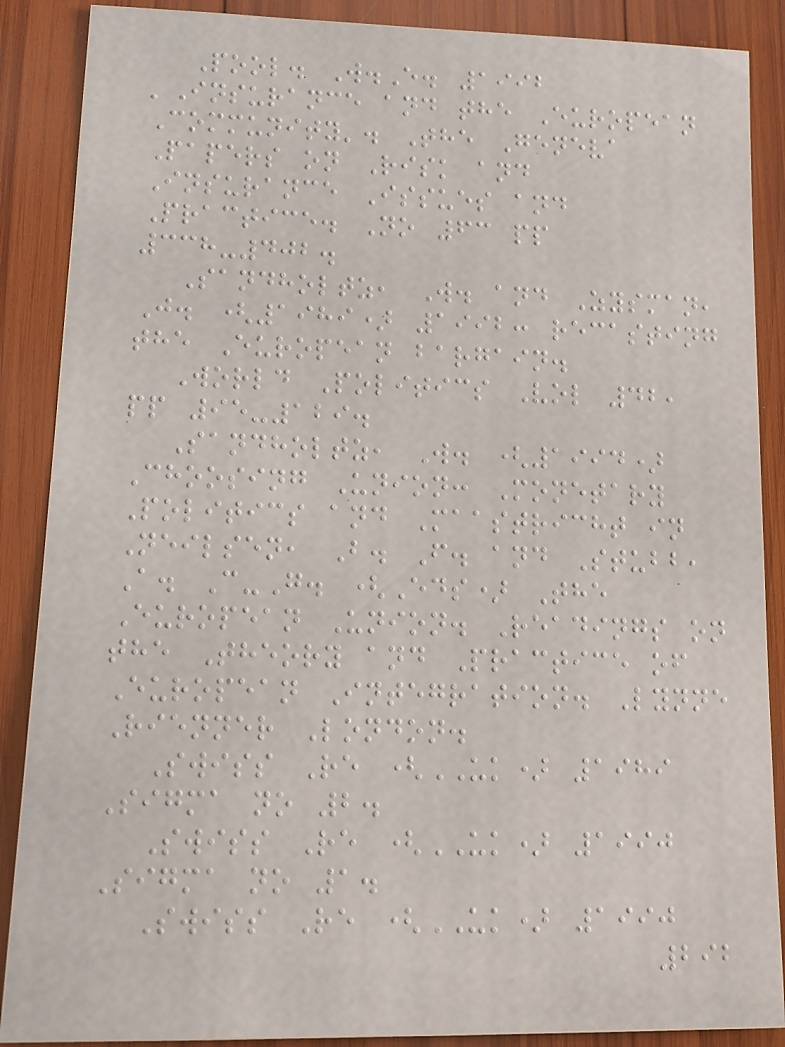Pool. W.E. 1992
'Insurance and the European
Community'. The Geneva
Papers on Risk and
Insurance Issues and
Practice. No 63 pp
338-402.
Sandholtz, W. and Zysman,
J. (1989) 1992: recasting
the European bargain.
World Politics Vol 42,
pp 95-129.
Sandholtz, W. (1994)
Choosing Union: Monetary
Politics and Maastricht in
Neilsen, B. F. and Stubb,
A. C-G. (Eds) The
European Union. Readings on
the Theory and Practice of
European Integration. Lynne
Rienner London.
Swiss Re (UK) 1989
Sigma no 2.
Swiss Re (UK) 1990
Sigma no 1.
Swiss Re (UK) 1990
292
